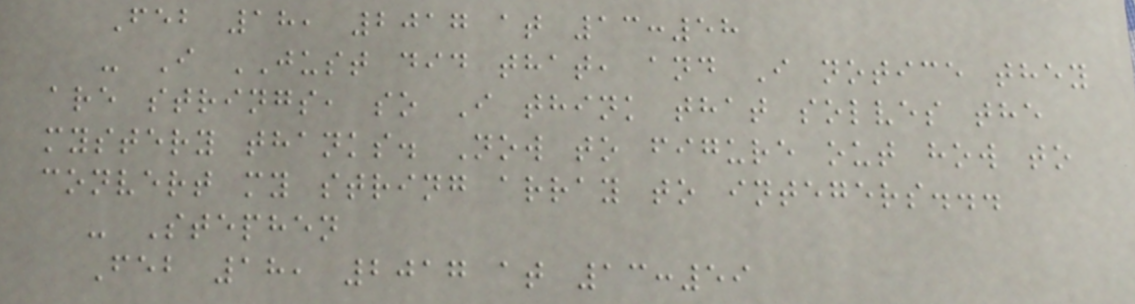Feb 18, 2017 at 13:58
- I JUST did that, and I notice they
are strings, so I think that solves the
mystery thanks. Now to figure out how to
convert my string array to integers...
- Stephen
Feb 18, 2017 at 13:59
